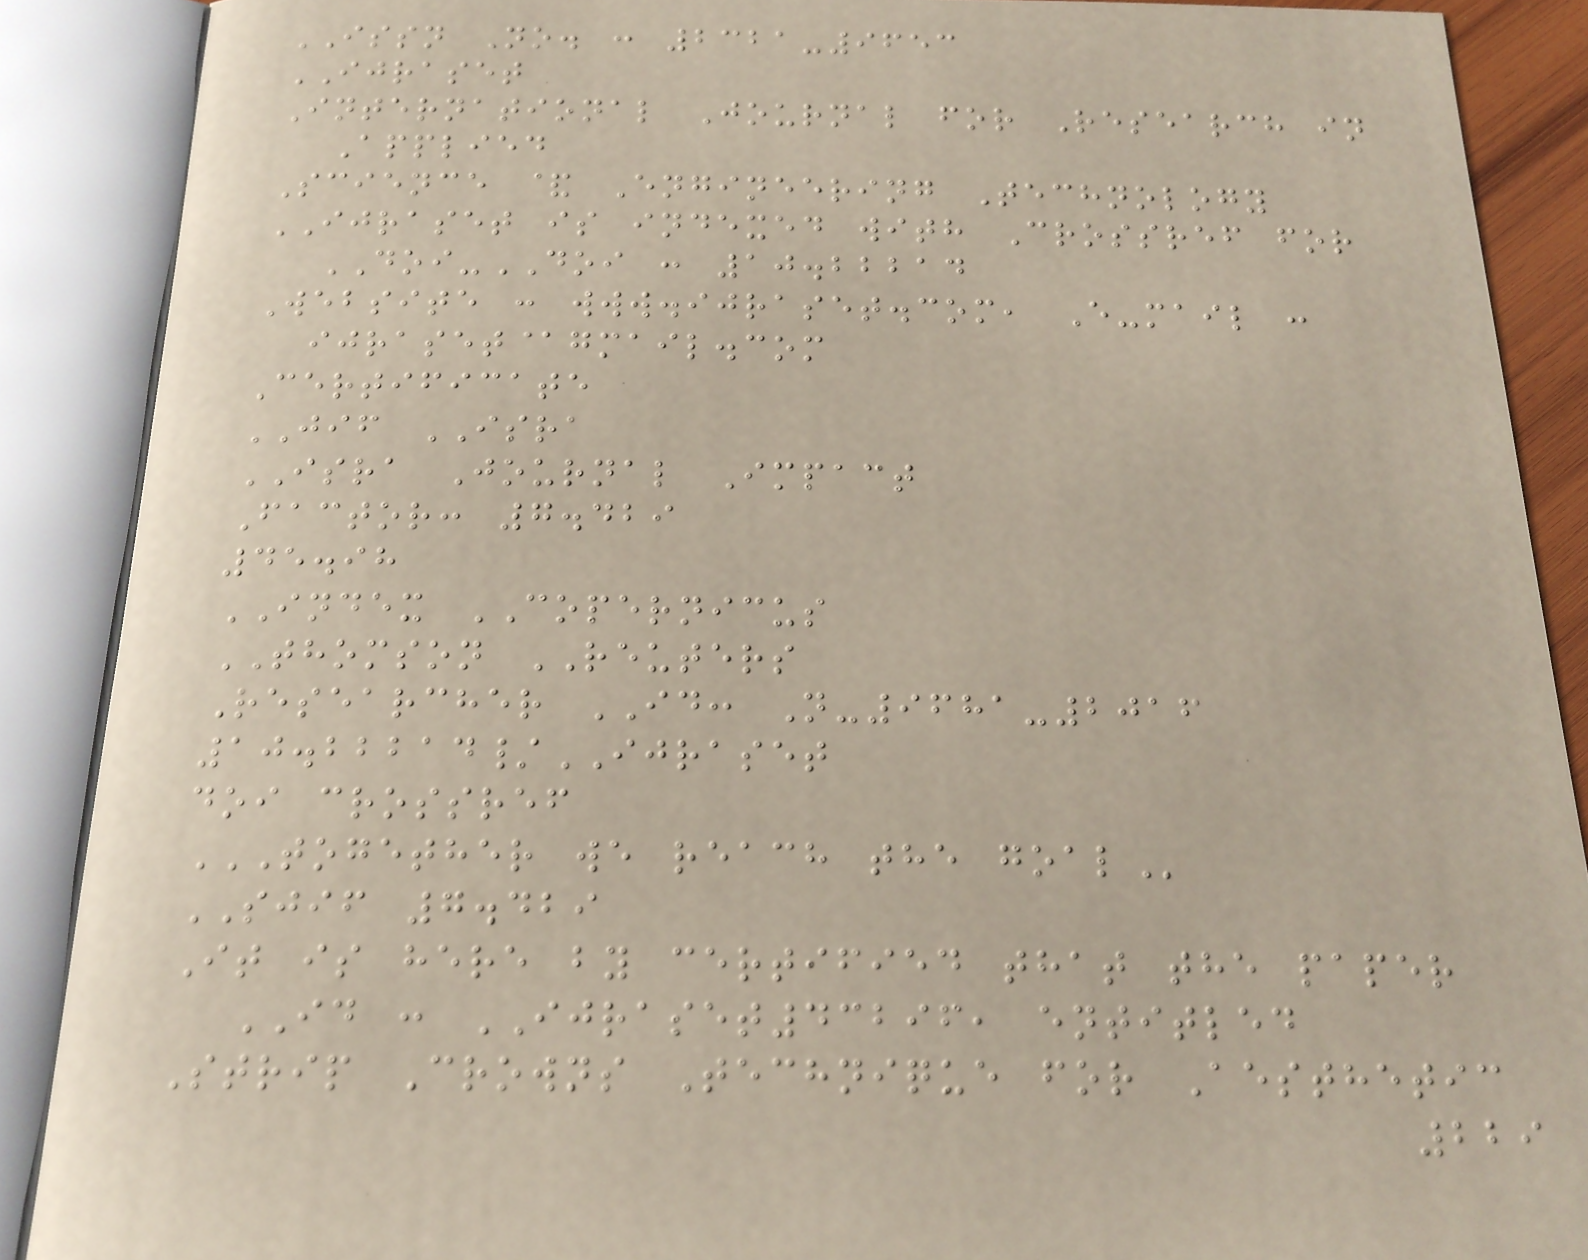ISSN No. : 2321-9653
IJRASET
International Journal for Research in
Applied
Science & Engineering Technology
IJRASET is indexed with Crossref for
DOI-DOI : 10.22214
Website : www.ijraset.com, E-mail :
ijraset@gmail.com
Certificate
JIF ISRA
ISRA Journal Impact
Factor: 7.429
45.98
INDEX COPERNICUS
THOMSON REUTERS
Researcher ID: N-9681-2016
10.22214/IJRASET
doi crossref
TOGETHER WE REACH THE GOAL
SJIF 7.429
It is here by certified that the paper
ID : IJRASET43296, entitled
Strip Crowns Technique for Aesthetic
229
